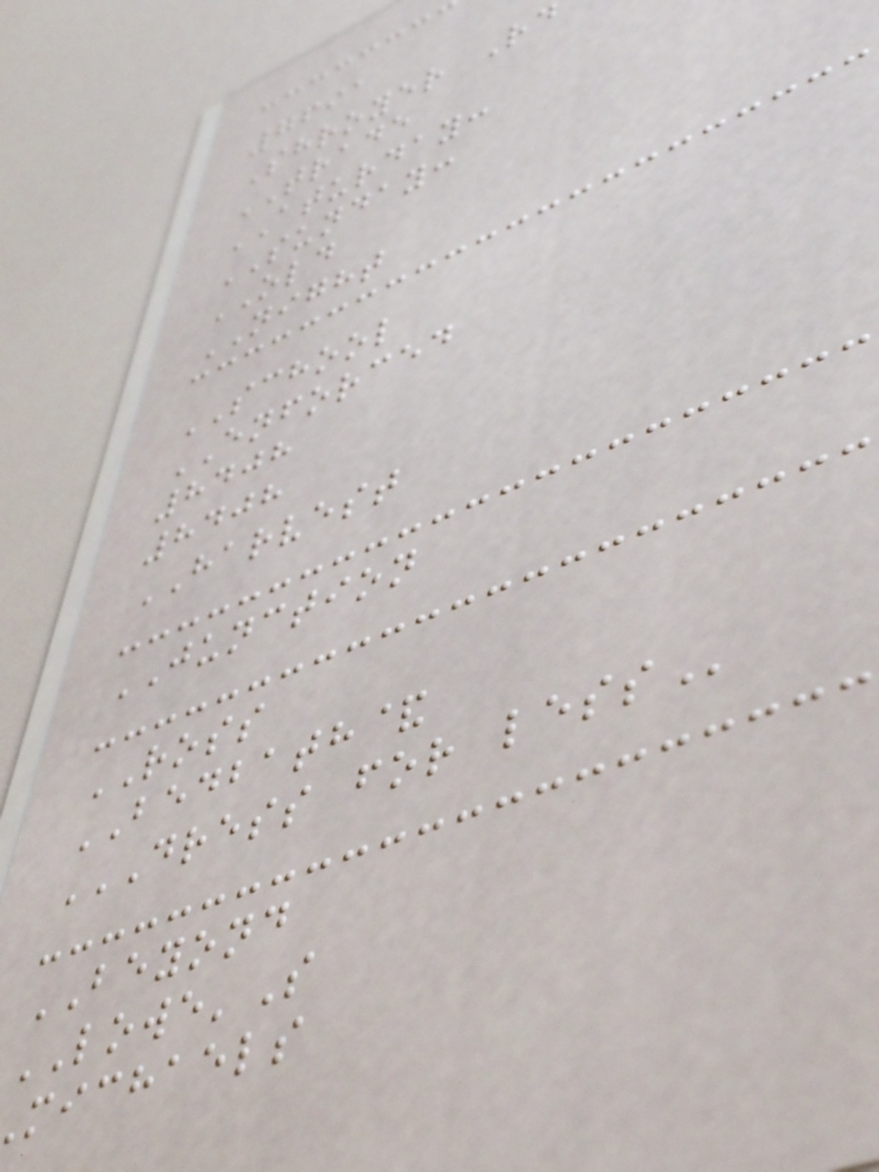7691
Shroyer Rd
TRADE
ATURDAY:
SUNDAY:
OLD
NIGHT
SCHOOL
ENFORCED
8408
8408
HARVEST
JUNCTION
ROSS
BEDBATH&
DRESS FOR LESS
BEYOND
LOWE'S
michaels
